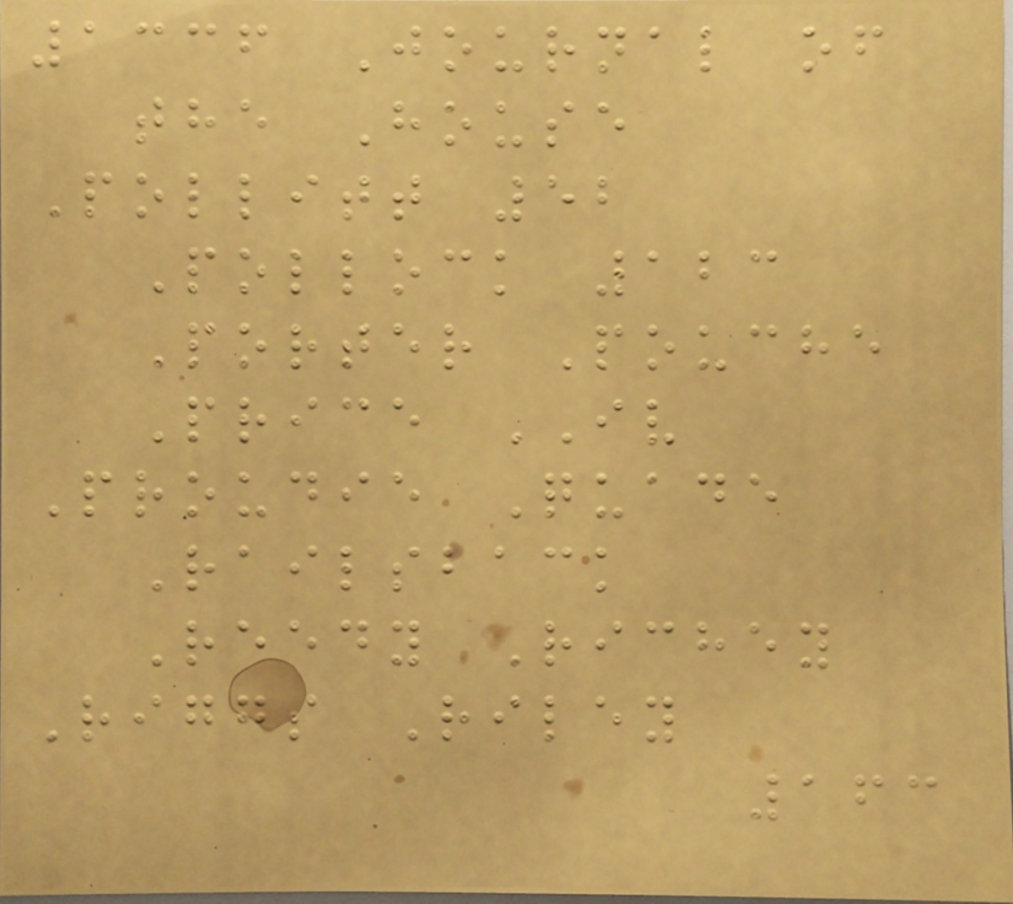1336 Journal of
the House
Pollitt 52
Pollock 123
Porter Pouche
Price IV
Proudie Quade
Railsback
Reedy Richey
Riggs Riley
163
